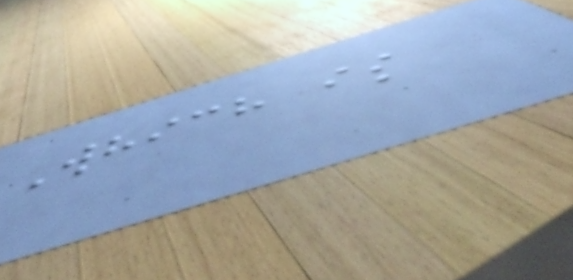Which is
